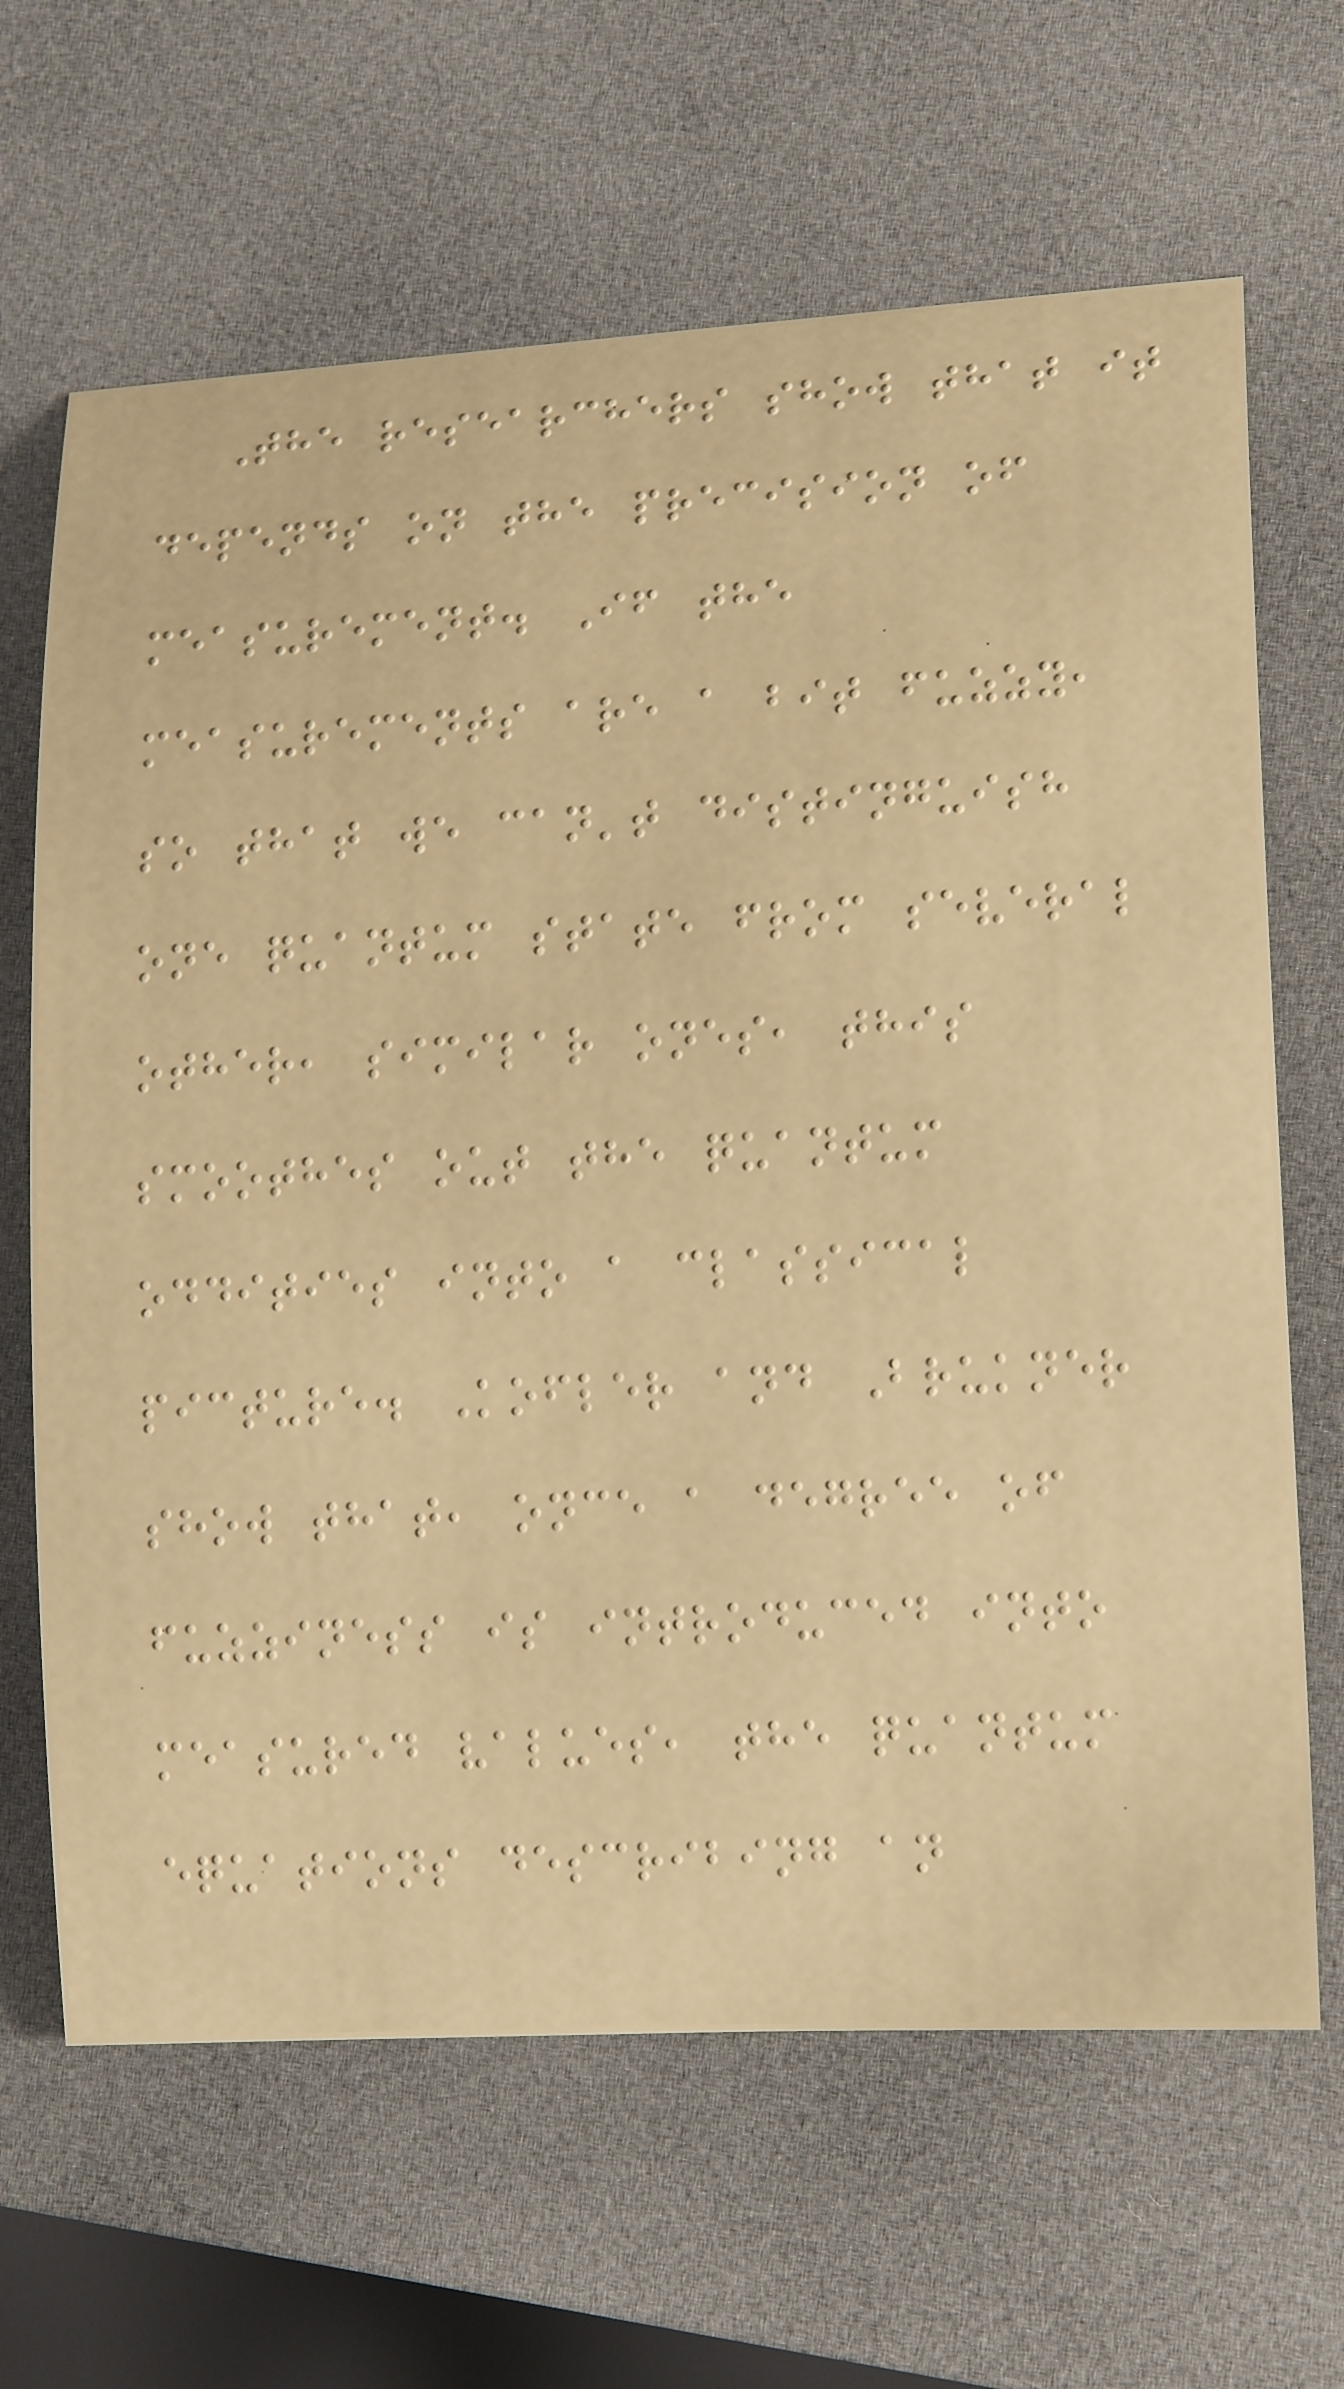The researchers show that it
depends on the precision of
measurement. If the
measurements are a bit fuzzy,
so that we can't distinguish
one quantum state from several
other, similar ones, this
smoothes out the quantum
oddities into a classical
picture. Kofler and Brukner
show that, once a degree of
fuzziness is introduced into
measured values, the quantum
equations describing an
